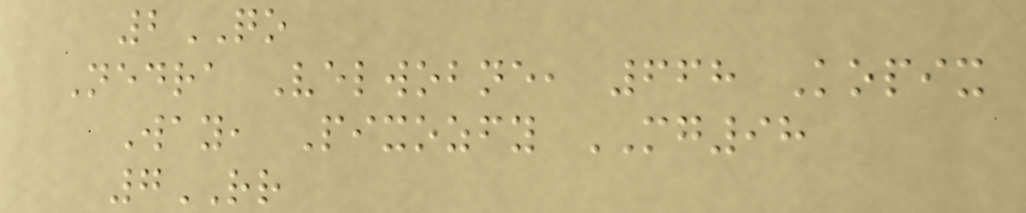2QO
Nedra Velwobne, 668 Kopix
Way, Pixozfy MG98
7RR
